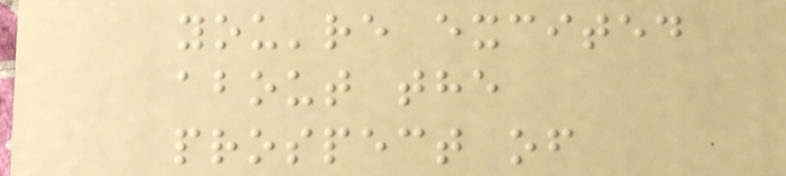you're excited
about the
prospect of
